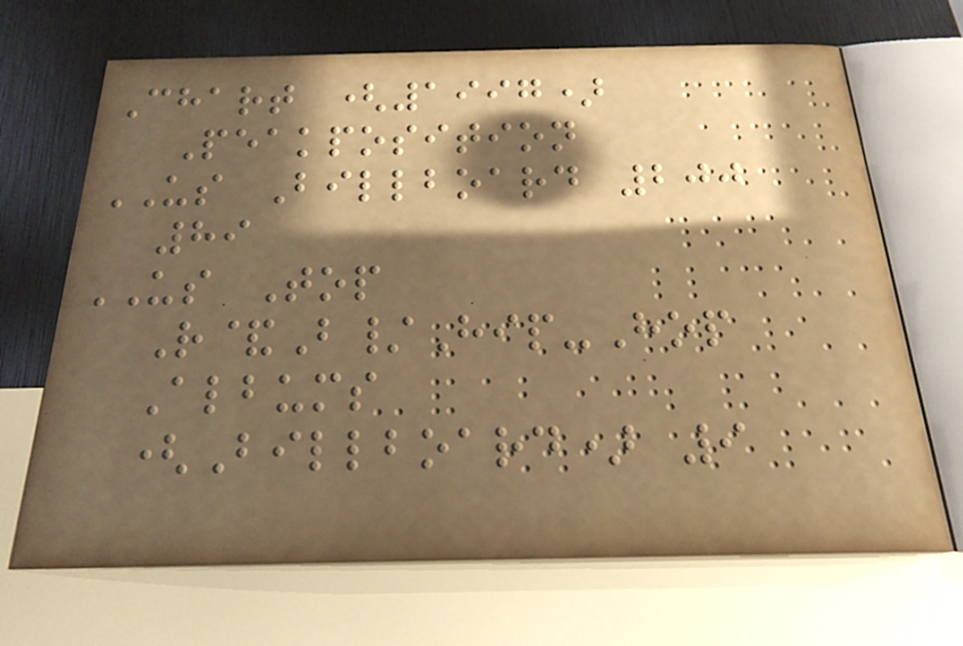Chart (1997)
Peakposition
US Billboard 200
89
US Top
R&B/Hip-Hop
Albums
(Billboard) 9
